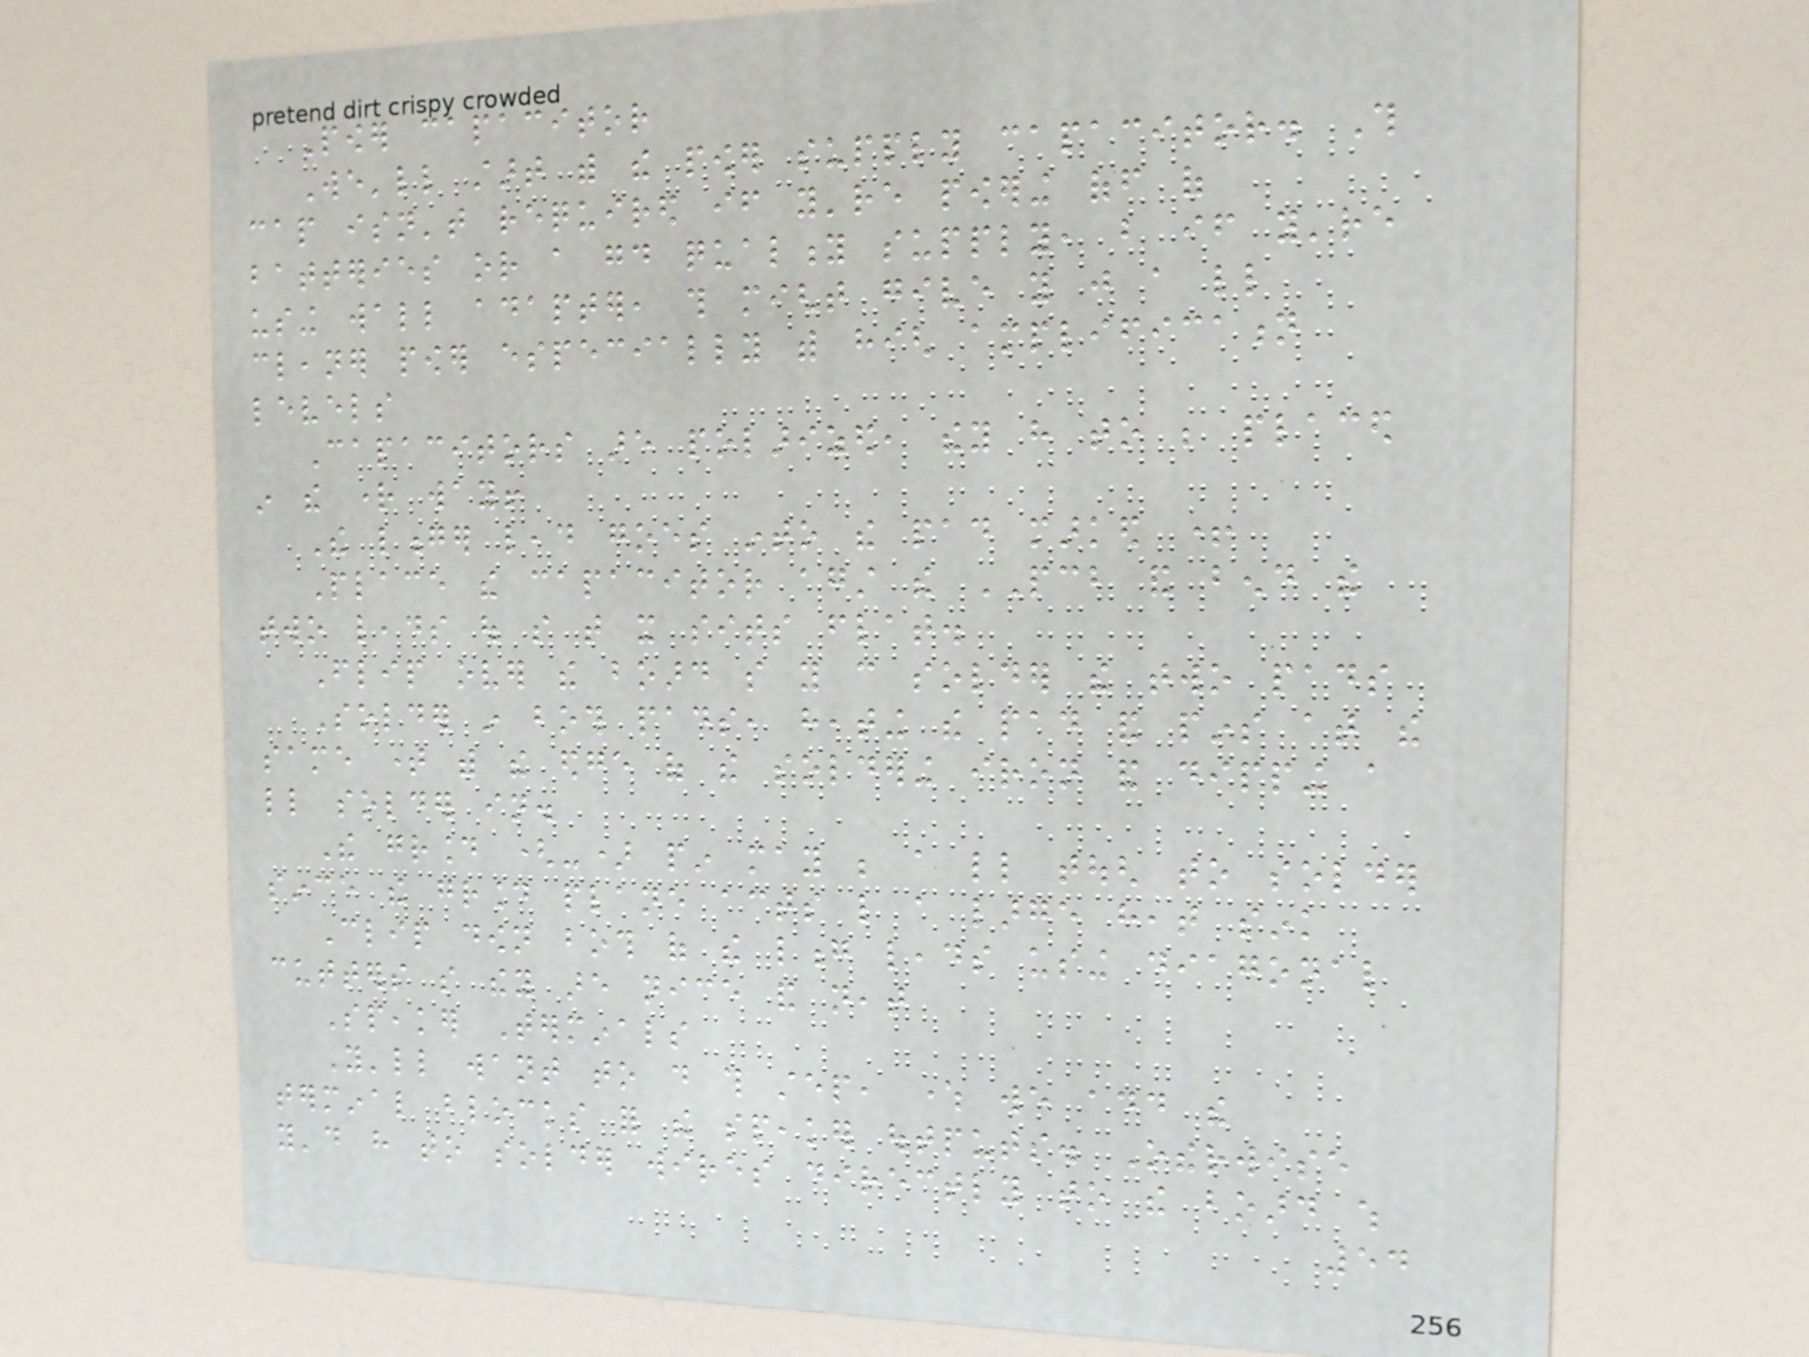Power capacitor
We'll start with the power supply capacitor. This
cap isn't required if you're powering off of
batteries or a good quality supply, but if you're
using wall adapter, this might give you just a little
cleaner power especially with high amplification
levels
Capacitors are polarized, they have to be placed
in the right way!
The longer lead goes into the pad marked +
Place the capacitor against the PCB and bend the
two leads out so that it sits flat.
Flip over the board so you can solder the two pads
Solder in both pads, heating the pad and pins at the
same time with the edge of the soldering iron and dipping a
little solder in.
The ground (-) pin may be a little tough to solder
since the ground plane acts like a large heat sink
Clip down both of the long leads using diagonal
cutters so they are nice and neat
Speaker Terminals
You'll want to do this step, where we add the
terminal blocks for the speaker outputs. Otherwise
you'd have to solder wires directly to the board which
54
